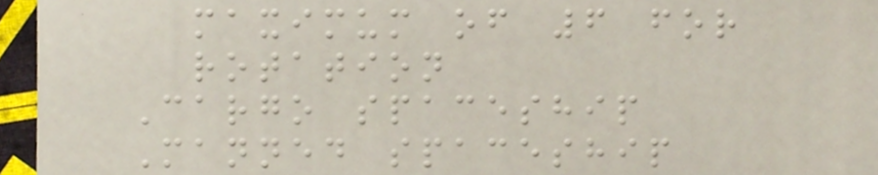maximum of 6 for
rotation
Cargo spaceship
Manned spaceship
